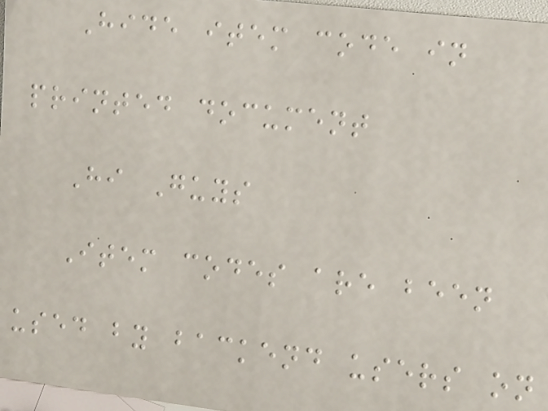Hide item code in
printed document
Hi Guys
Item codes are been
used by backend users on
